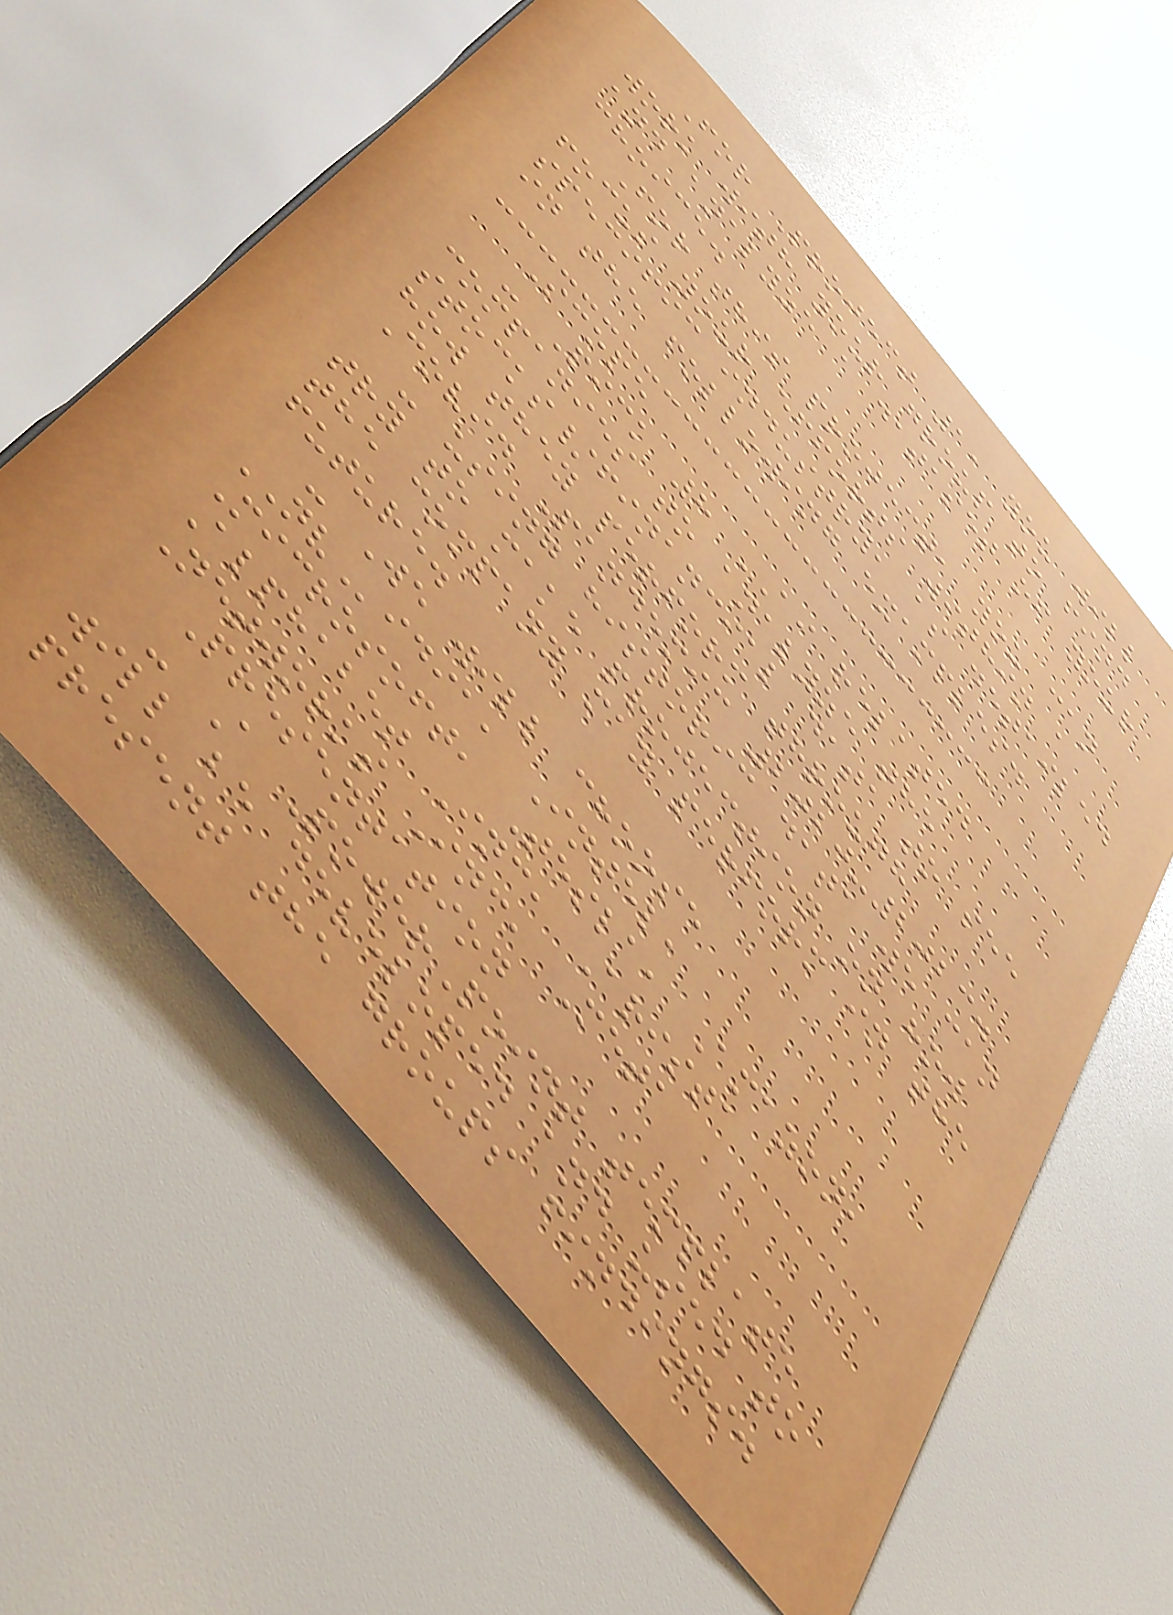For Project 1, you will
work with your group to find
and analyze a dataset of your
choice.
For this project, you can
focus your efforts within a
specific industry, as detailed
in the following examples.
Scope
- Pick 8 AI related
companies to analyze the
stocks/financial data to see
how they perform through
Covid Pandemic 2020-2023.
- using historic data we can
try to make projection on how
the company may perform in the
future.
- We will choose
NVidia, Intel,
Microsoft, Tesla, Amazon,
Alphabet Inc, Arista
Networks Inc, Meta
Presentation
- A PowerPoint template
will be developed and used to
present the groups findings.
